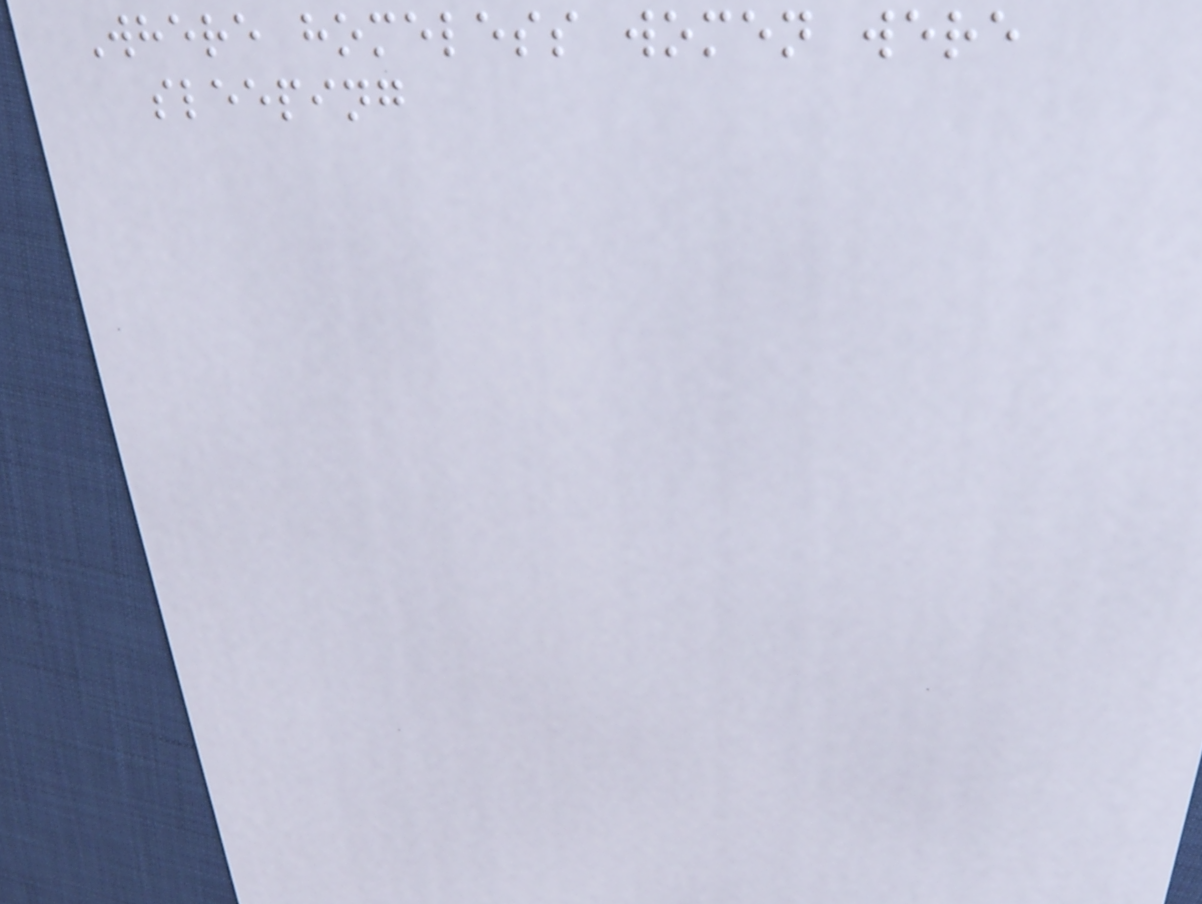Where homeless women were
sleeping
